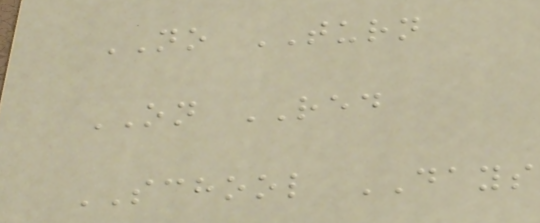NO TURN
ON RED
SCHOOL DAYS
